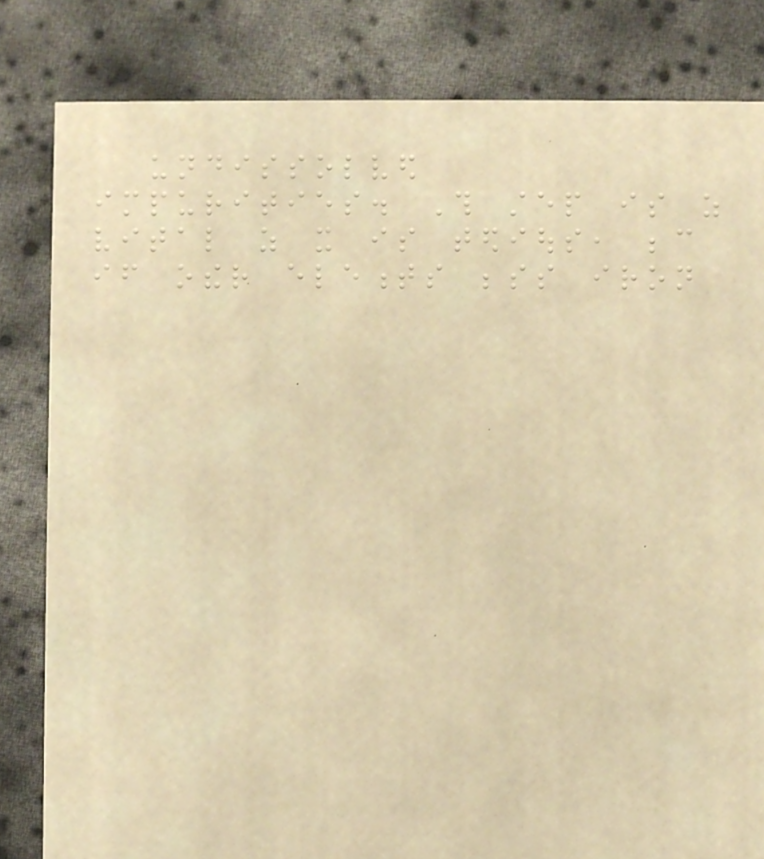undissolved
impurities. This step is as
vital as it is tedious, because
if other elements besides iron
